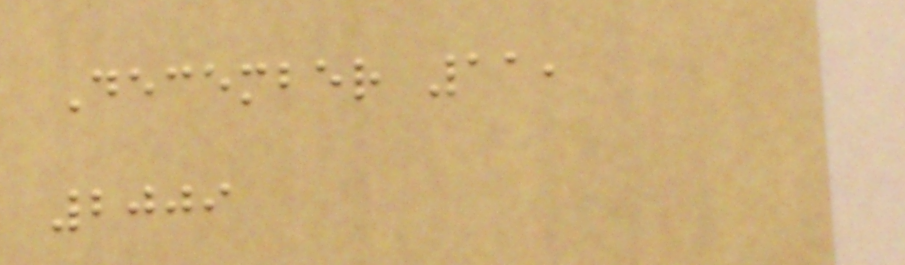December 11,
2009
